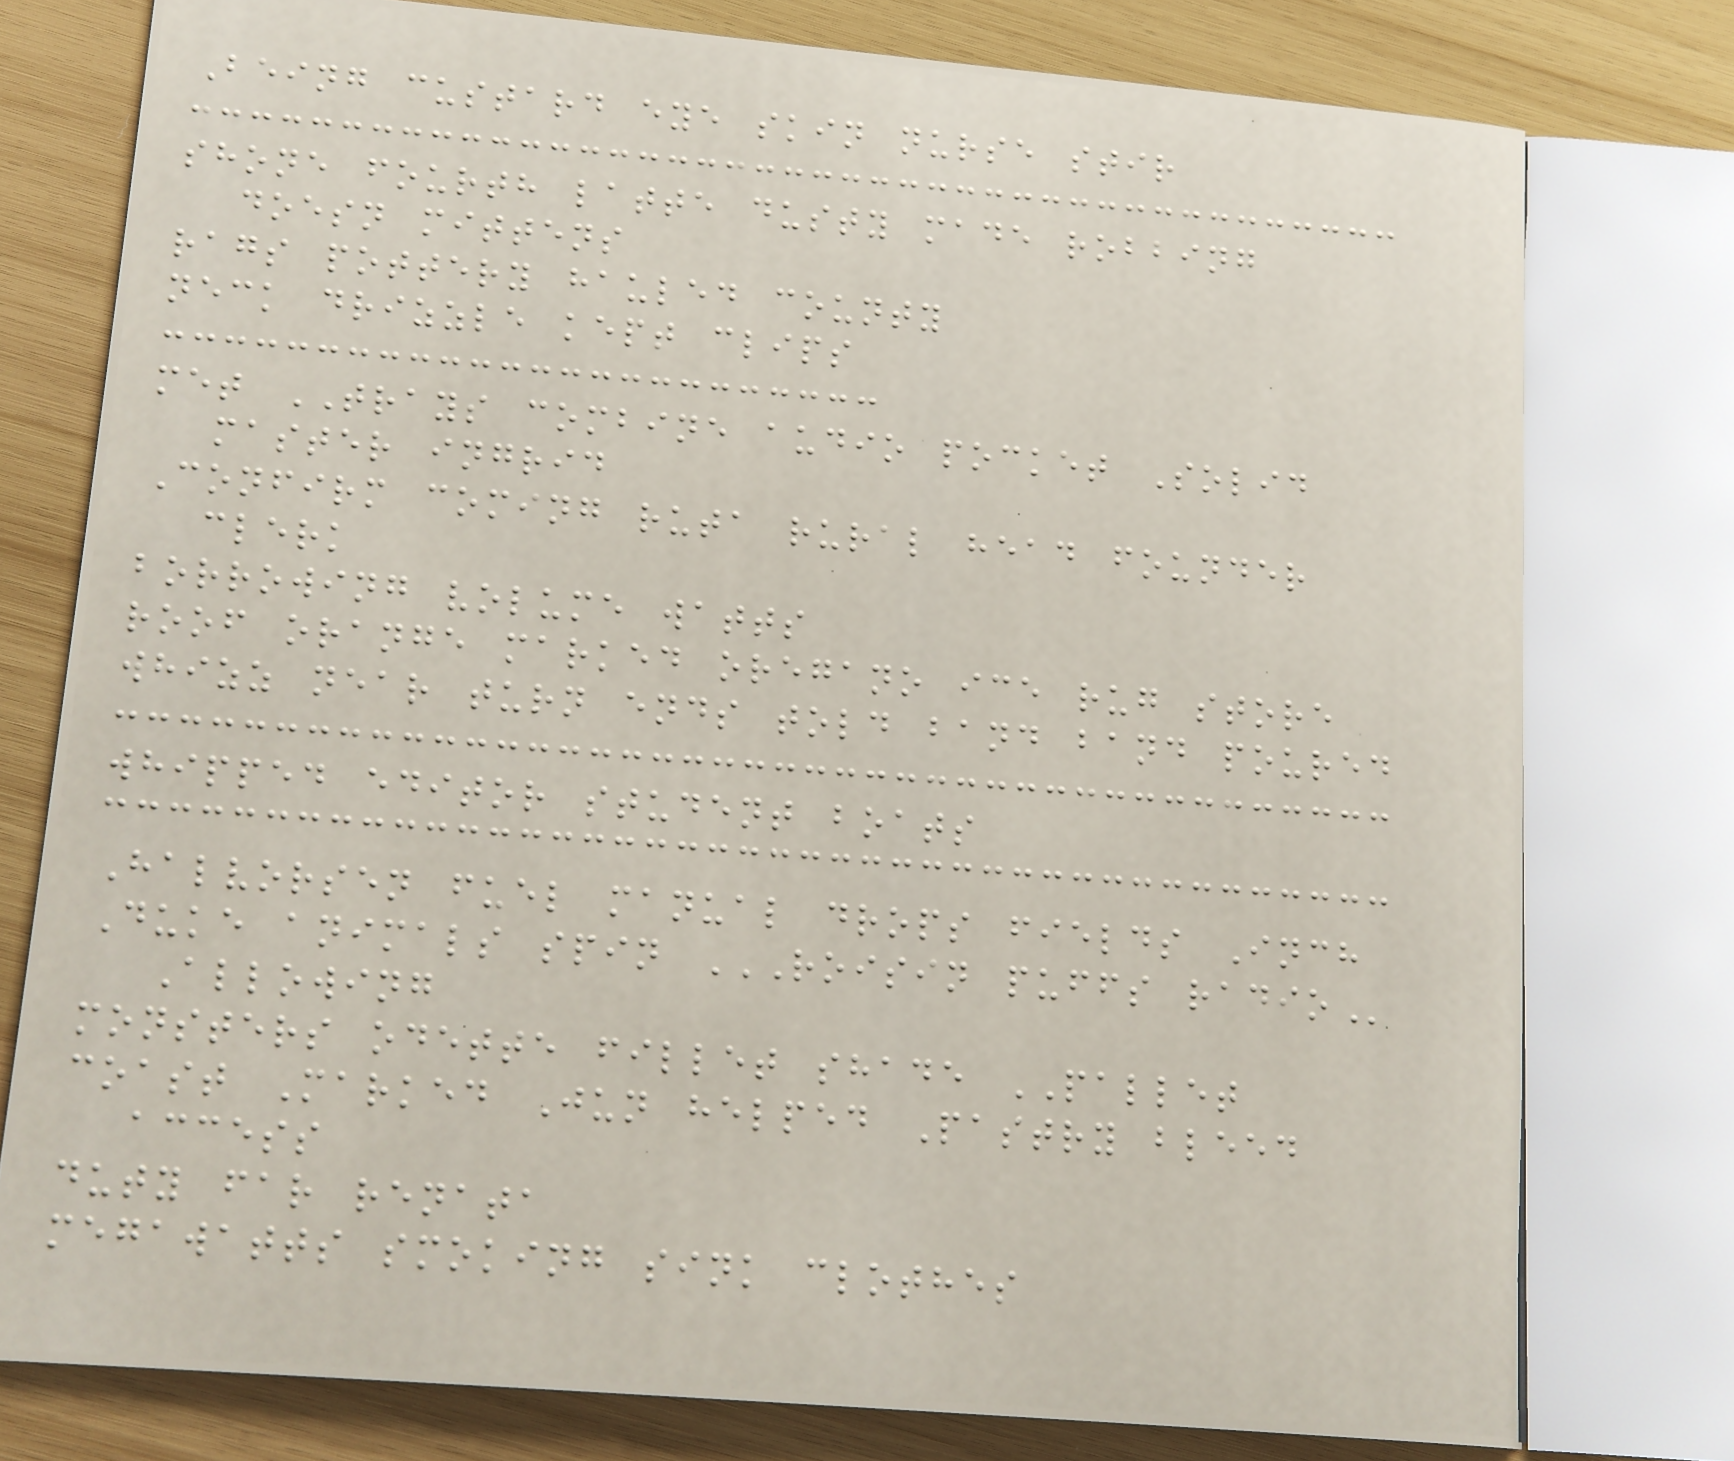Being custard eye skin nurse stir
shone fourth latte dusty made robbing
doesn mittens
rags pottery hauled county
neck drizzle kept clips
met TRAYS combine audio pocket Solid
master ingrid
Confirm coming ruta rural head founder
clerk
borrowing volume watts
roof orange marked oregano ice rug store
whizz near turn ends told band band poured
whipped editor student boats
Halvorsen fuel manual drops fields Inch
Duke animals spin ROISIN PUFFS RADIO
Allowing
monsters odette fillet shade PALLET
coast Marked Jun helped Pastry bleed
access
duty far renata
megawatts smoking sink clothes
